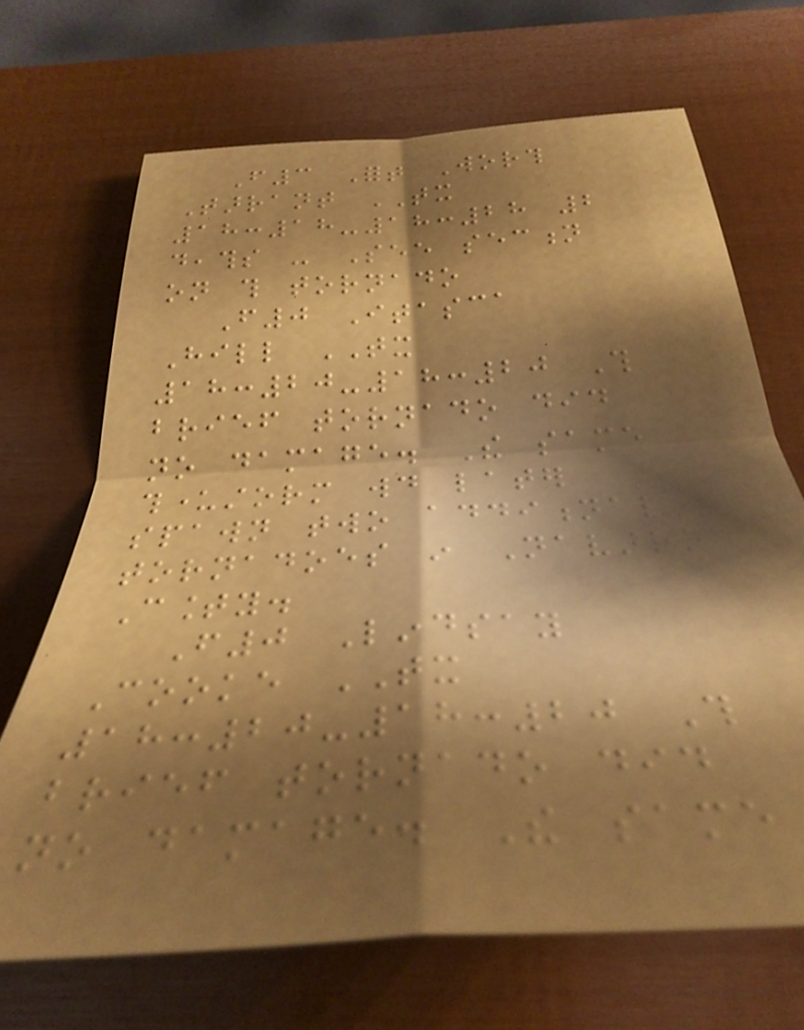F3 Fort Worth
Tarrant TX
18:18-18:28 2
deaths - See section
on this tornado
F0 Itasca
Hill TX
18:20-18:20 This
brief tornado did
no damage. The same
thunderstorm would later
spawn two additional
tornadoes in Navarro
County.
F0 Lindsay
Cooke TX
18:20-18:20 This
brief tornado did
no damage. The same
